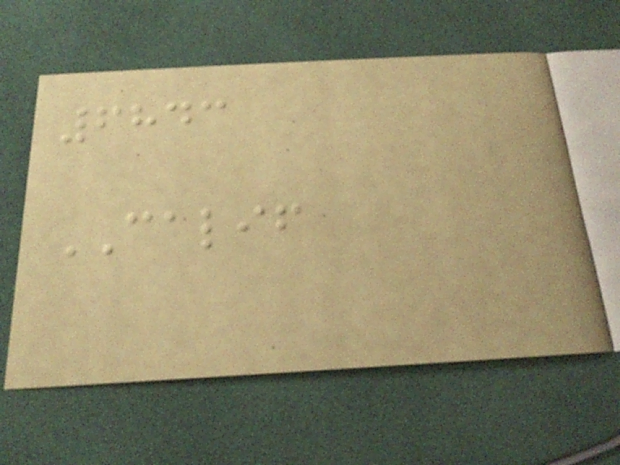6843
CALIF
